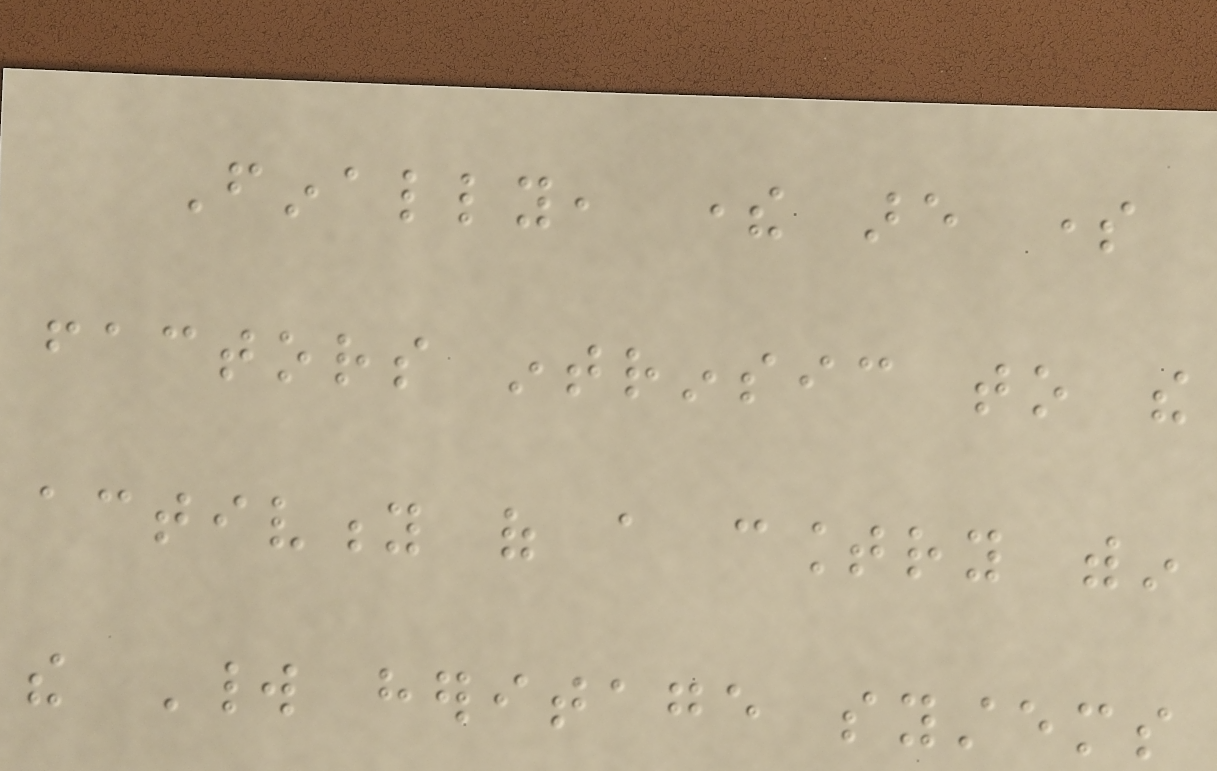Finally, there are some
factors intrinsic to the
activity of a country within
the World heritage systems
